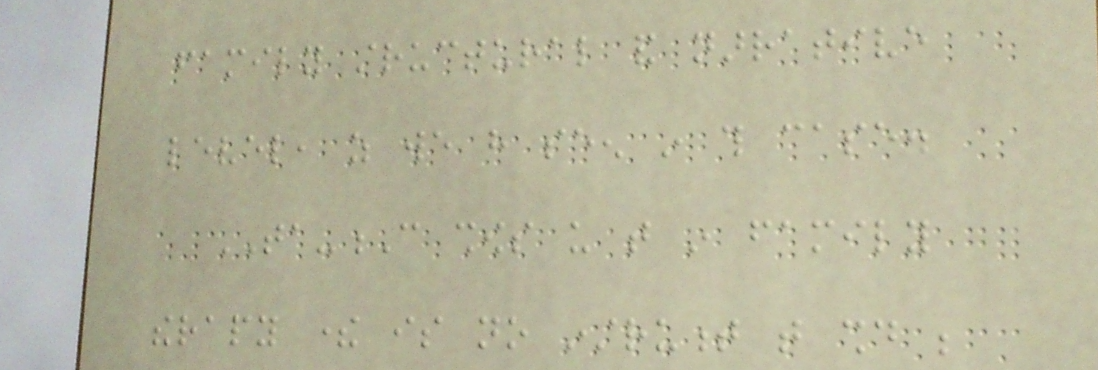family structural and narrative
level, as we have seen in this case.
TA-C shows us that in family
therapy there is no instrument that should be
